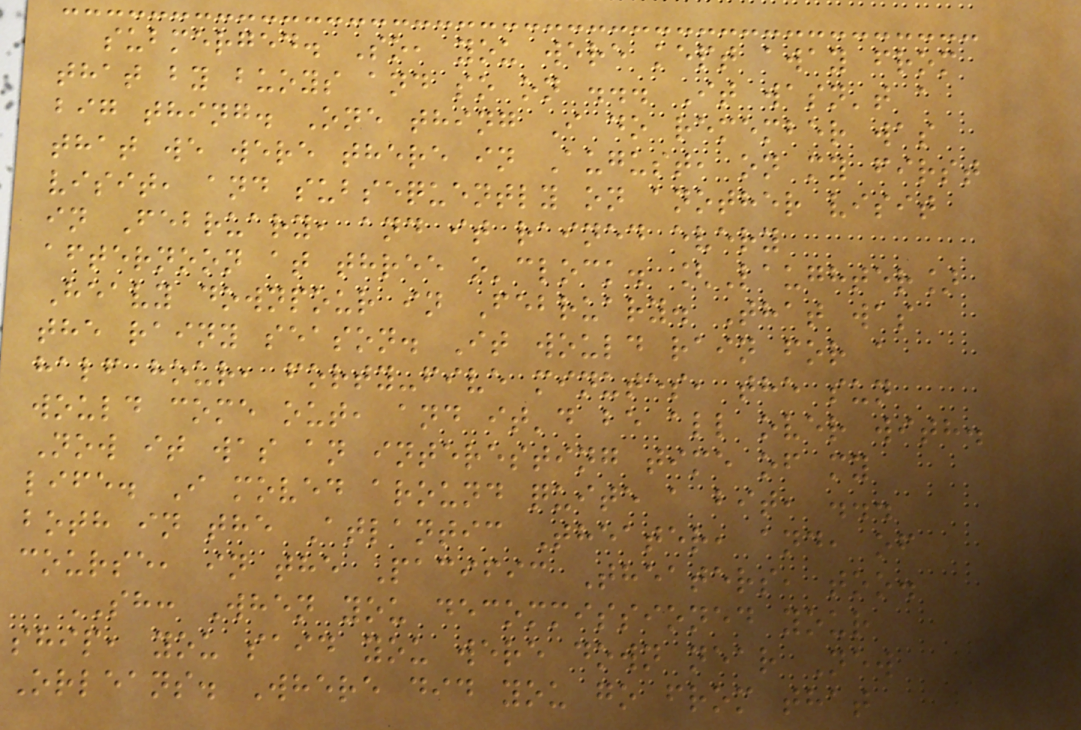submerged. So, you were kept away from
that by buoys and so on ... It wasn't a
big thing. One thing I do remember was
that we were there in August, on my first
visit, and subsequently on another visit
in February, and it rained every
afternoon at three o'clock. [Laughter]
Heavy downpour in February. That was
the rainy season. It would rain for a
half hour, forty-five minutes, the sun
would come out, and it'd be all over with.
Now it was an interesting time of my
life. I moved around quite a bit, ...
both in the Atlantic Theater, and, of
course, in the Pacific Theaters, too.
SH: When you decommissioned your
ship, you said you were down near New
Orleans. Where did you go from that
